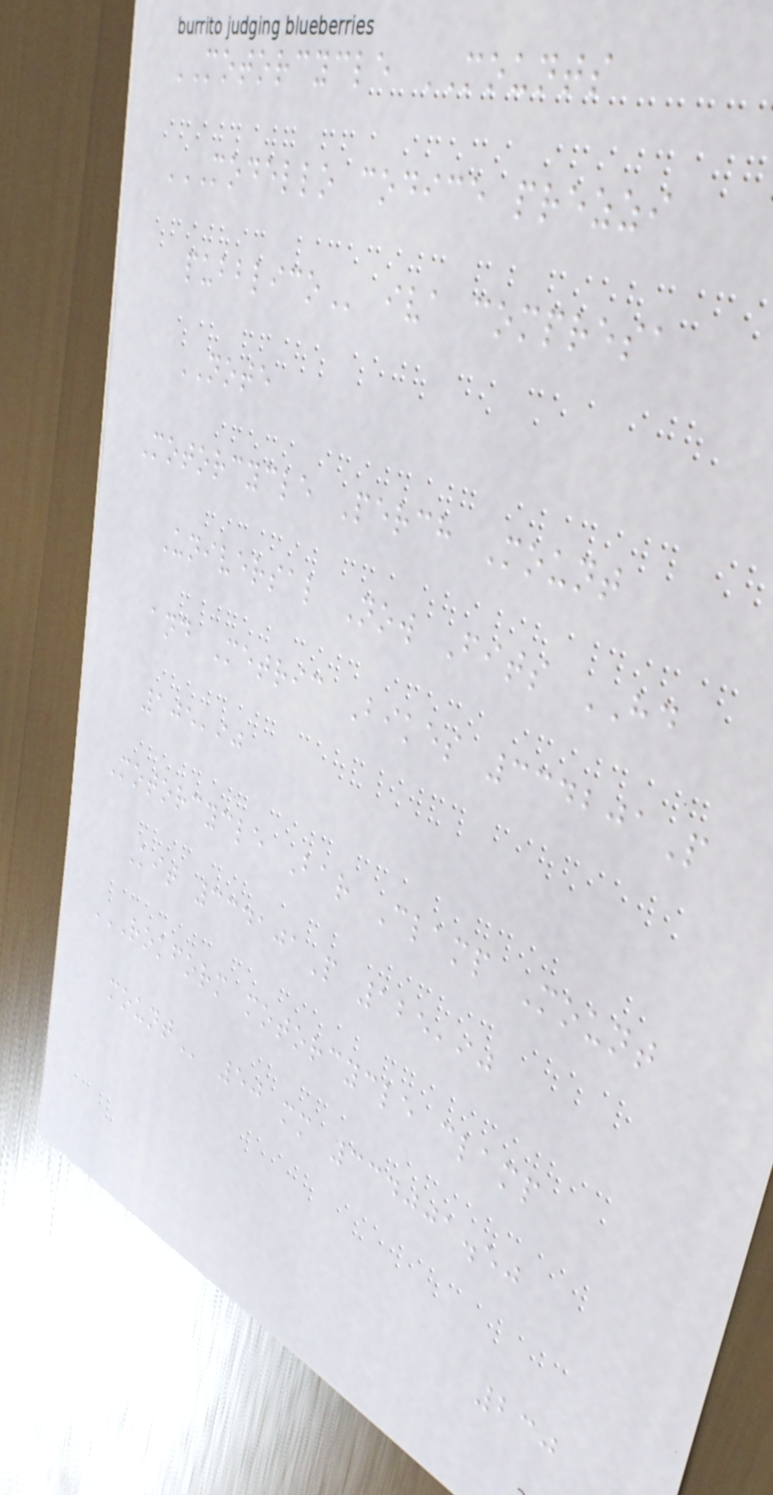MOTORCYCLE MOUNTS
MODELLO CODICE PREZZI
PUBBLICO iva compresa
NOTE
Motorcycle Perch Mount
Universal Now Fits HD
and Metric Bikes 334201P
105,90
Motorcycle Bar Clamp Mount
Kit 334101P 125,90
ROKFORM MOTORCYCLE CLAMP
MOUNT 50 mm 334001.50
230
